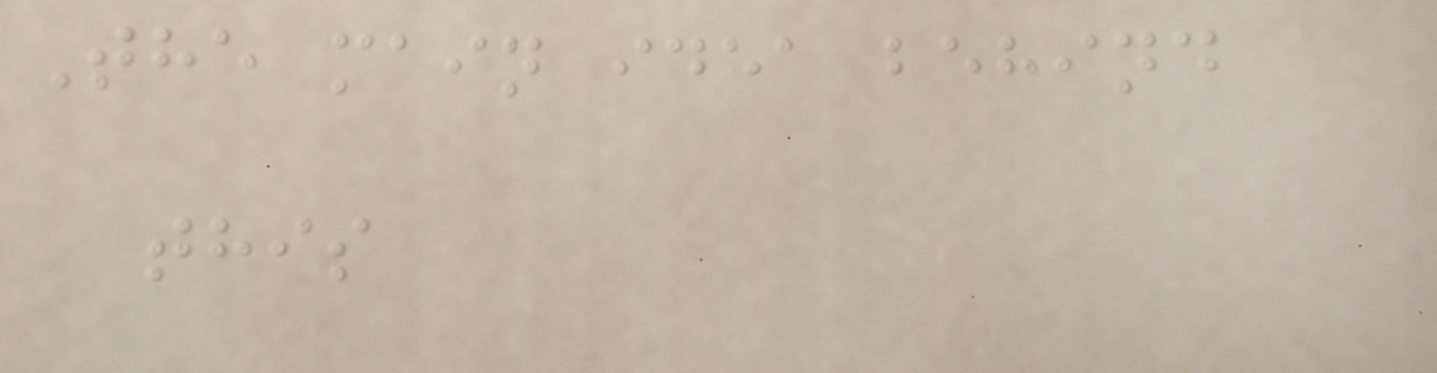The main idea behind
this
